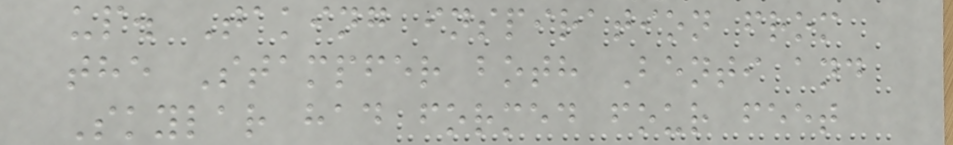up. Taking inspiration from
the Stampfer both Benti and
Skylar had formed four feet
